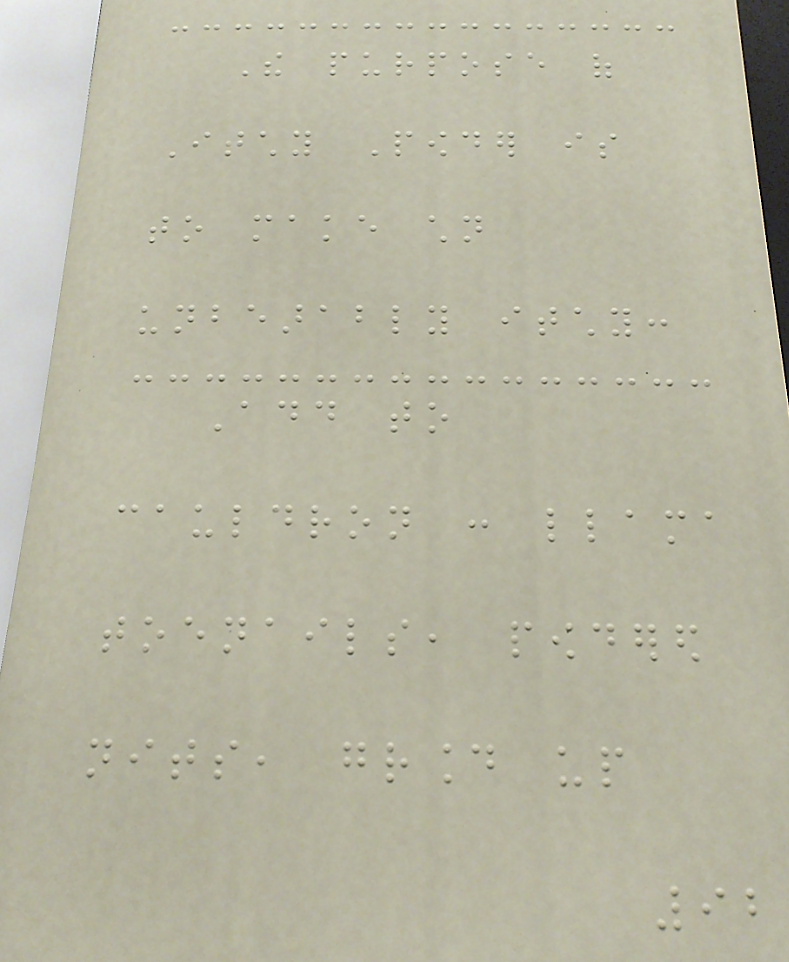The purpose of
Itchy Powder is
to make children
unbearably itchy:
Add to
cauldron : llama
toenails, powdered
nits, ground up
92
